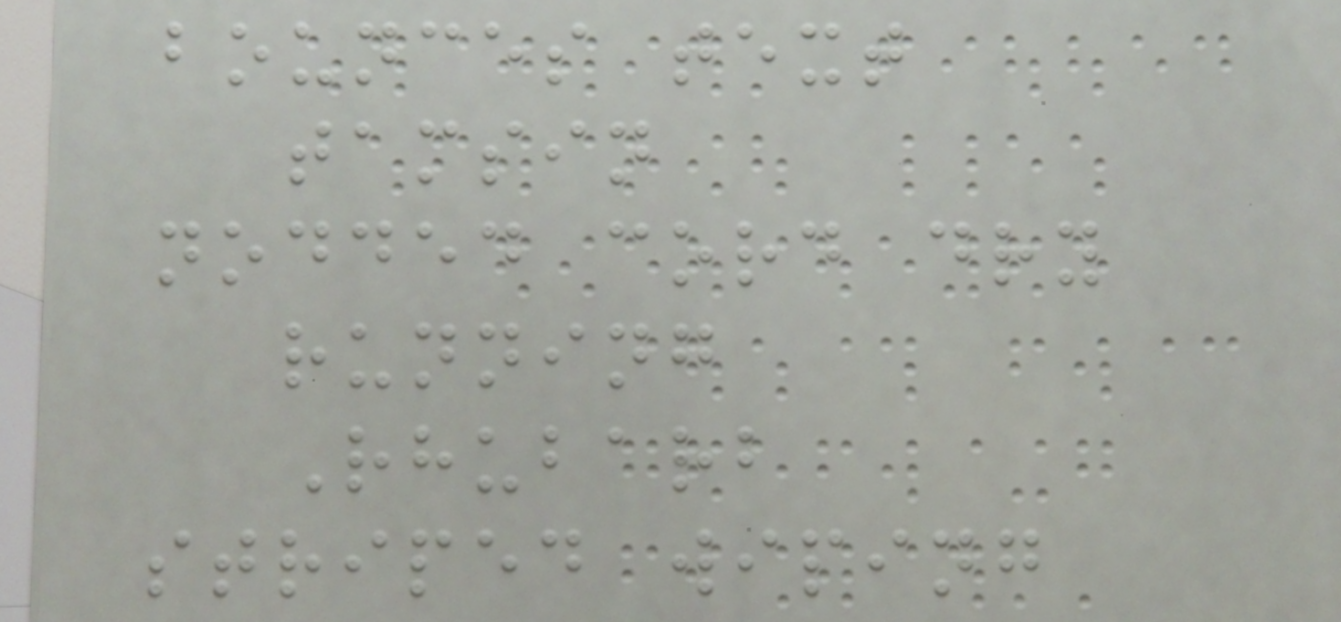bounces text
tamsin
nodded cord dry
running
Rhubarb
striped wiping
